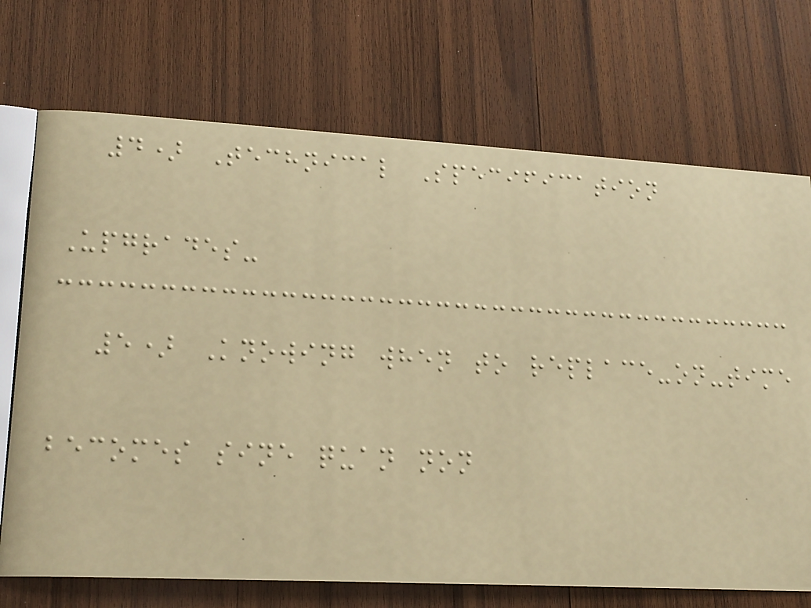4) Technical Specification
Upgrades-
5) Knowing when to replace-on-time
becomes sine quan non
